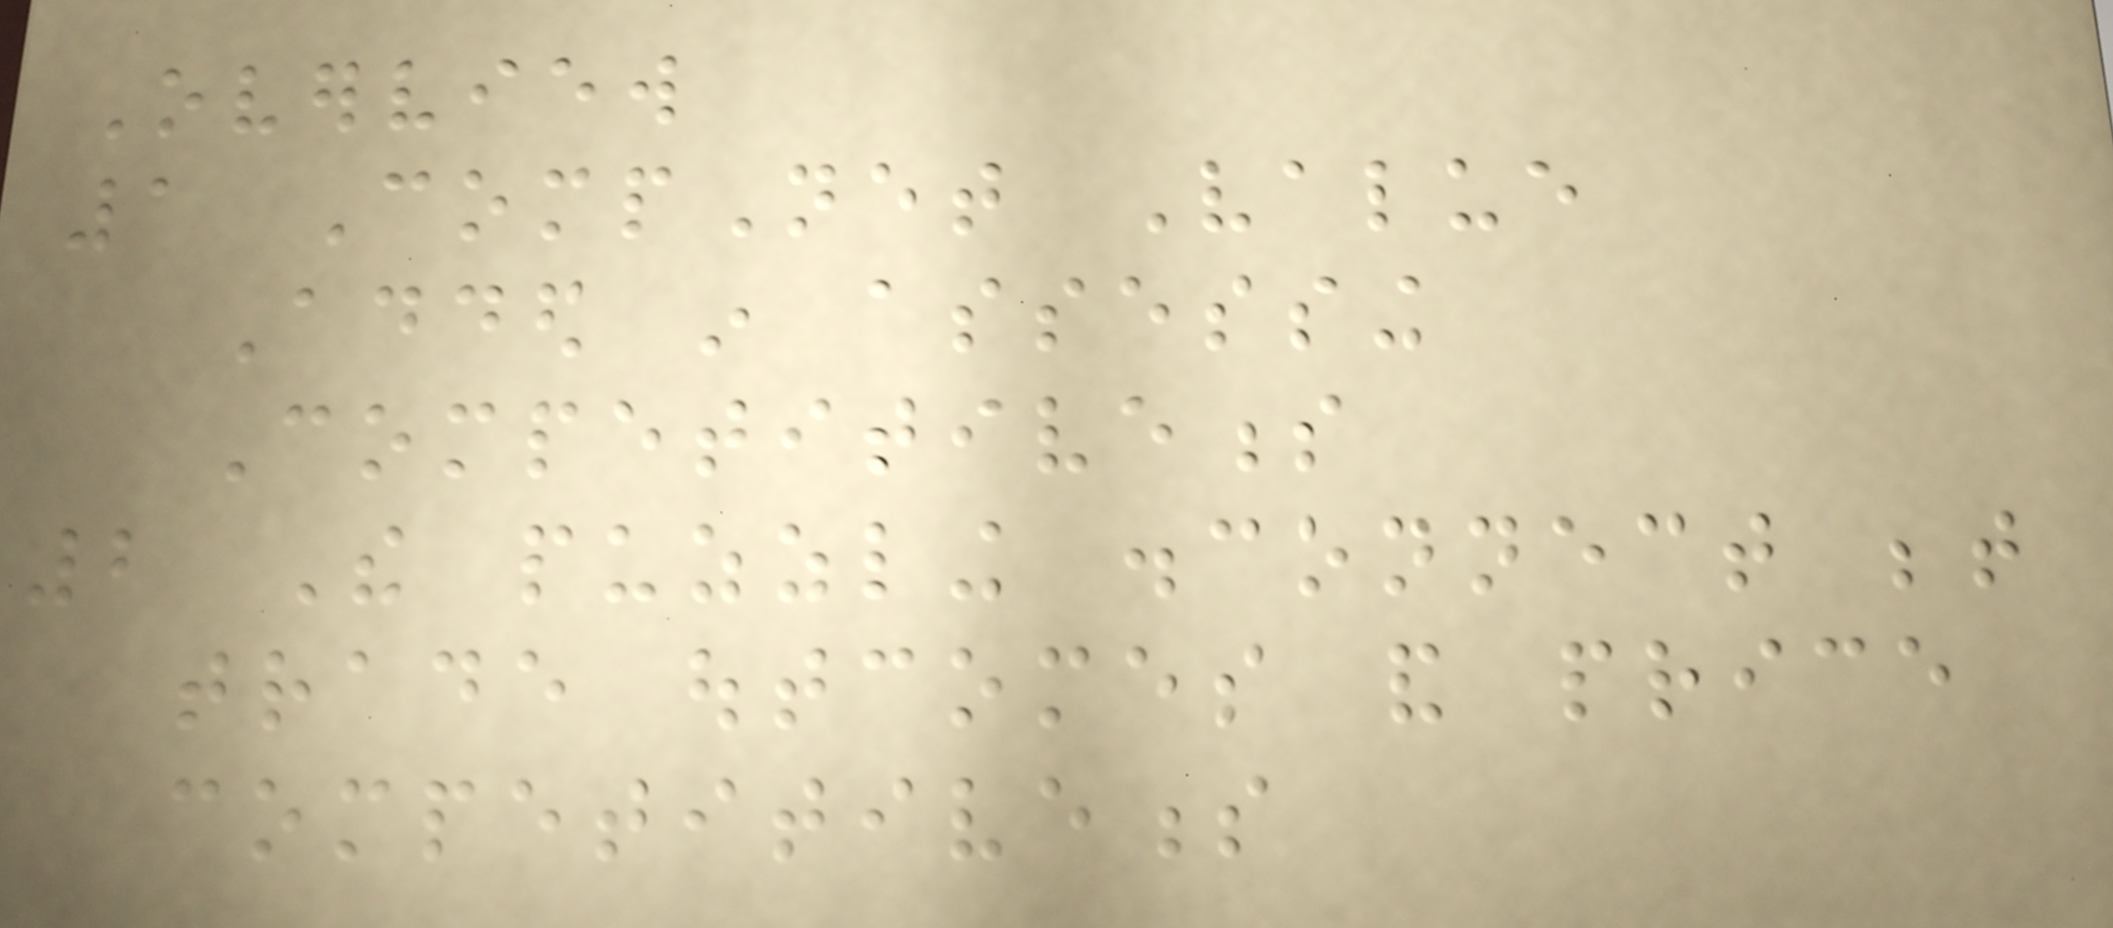Overview
1 CompNet Value
Added in assessing
Competitiveness
2 The puzzling disconnect between
trade outcomes and price
competitiveness
